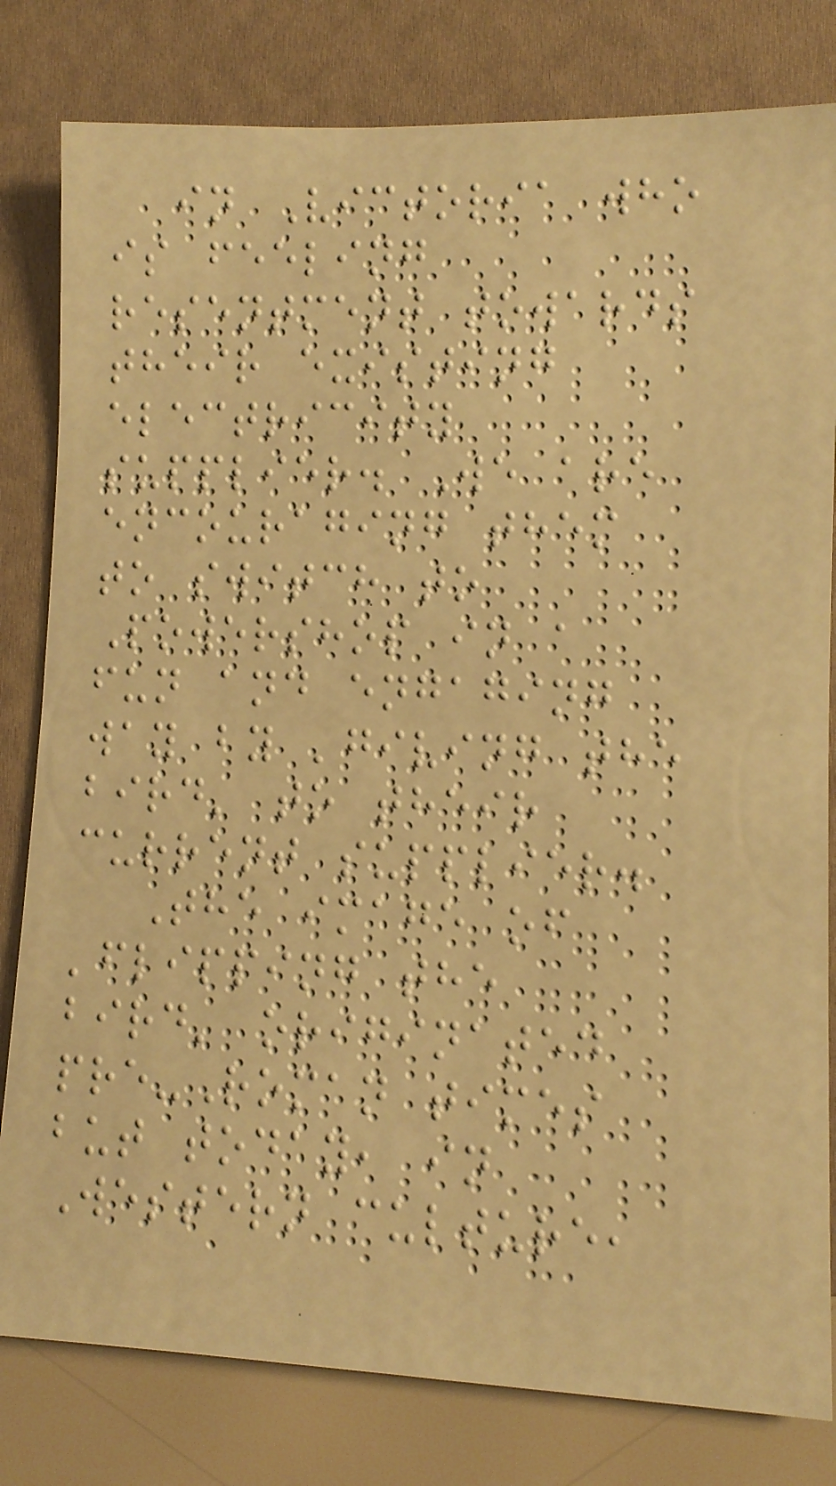in Victoria who
is feeling
resentment towards
their existing
electricity
supplier. We are
encouraging them
to switch to
Powershop in a
fun and engaging
way by 'giving the
bird' to their
current supplier.
The image of
'flipping the
bird' originated
pre-Roman times
but today, in
Western culture,
